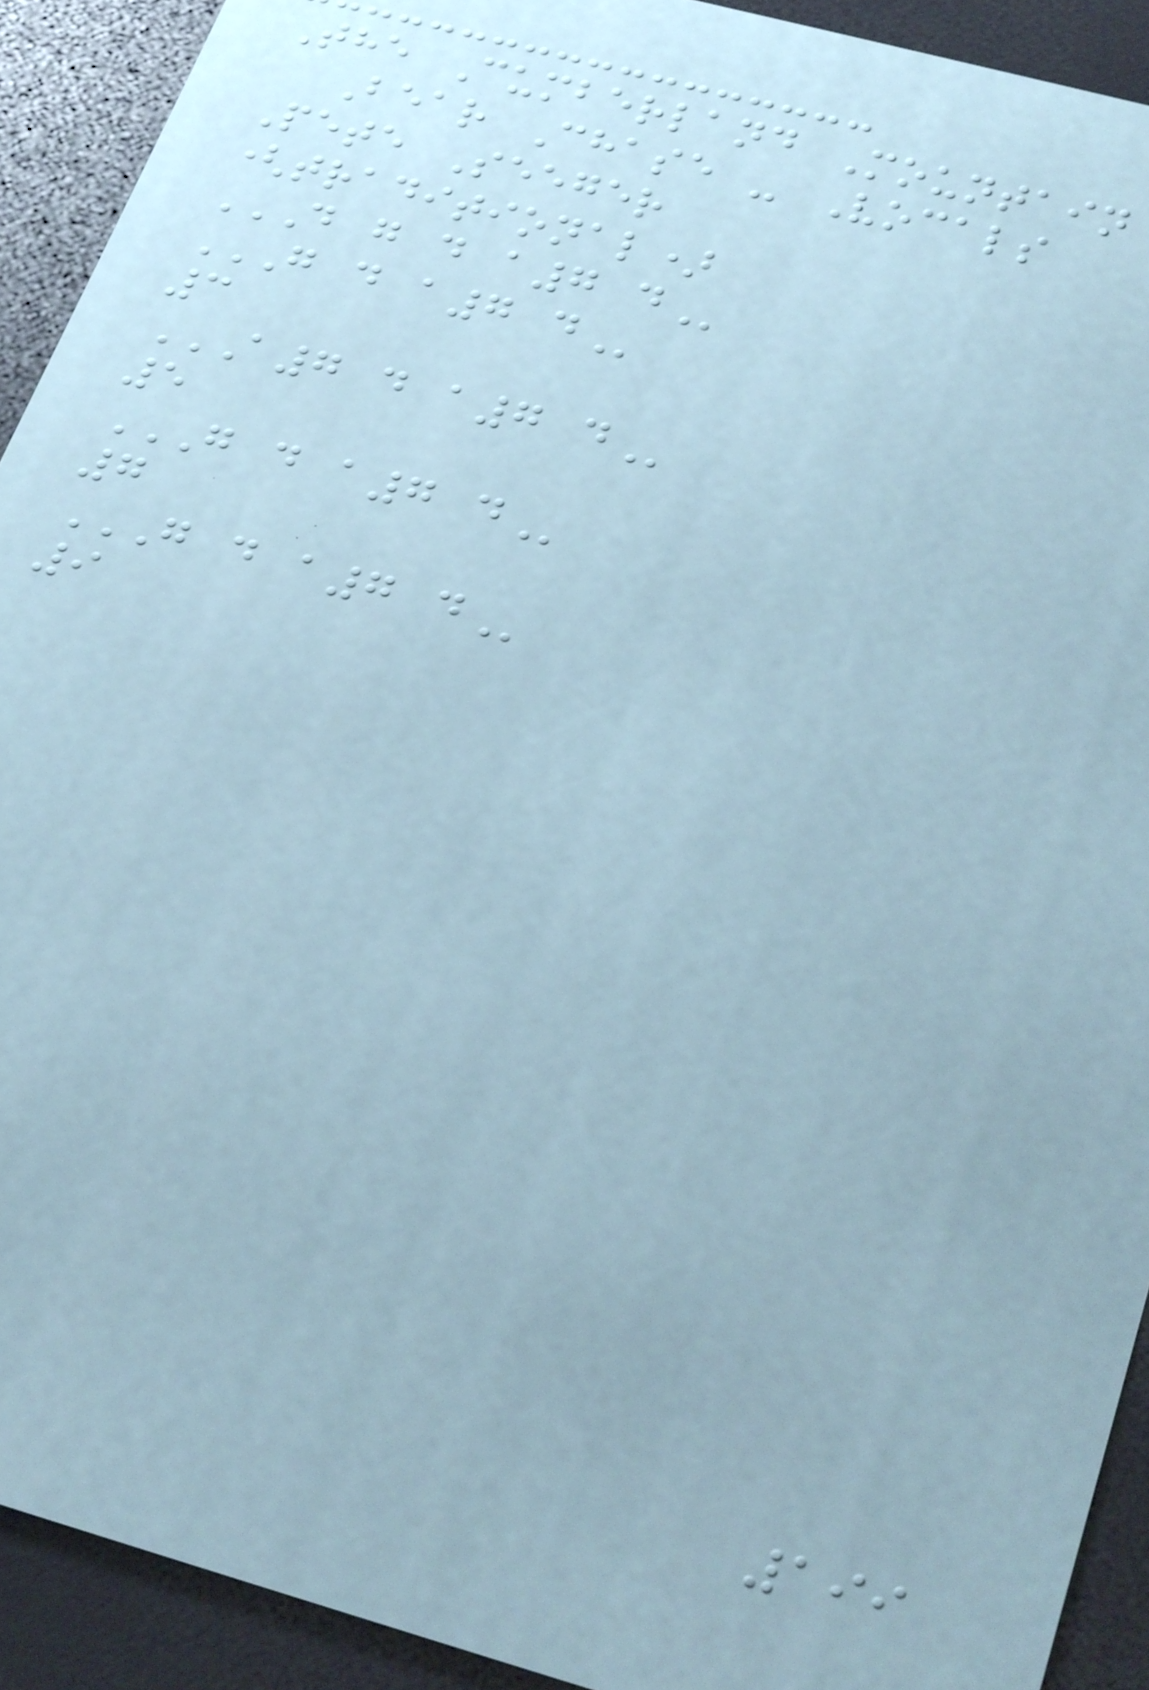The Cumberland Mountain
Bear Chase - Vocals
Pete Seeger
(traditional)
D G D A7 D
G D A7 D
3
A7 D A7 D
5
G D A7 D
7
G D A7 D
9
199
